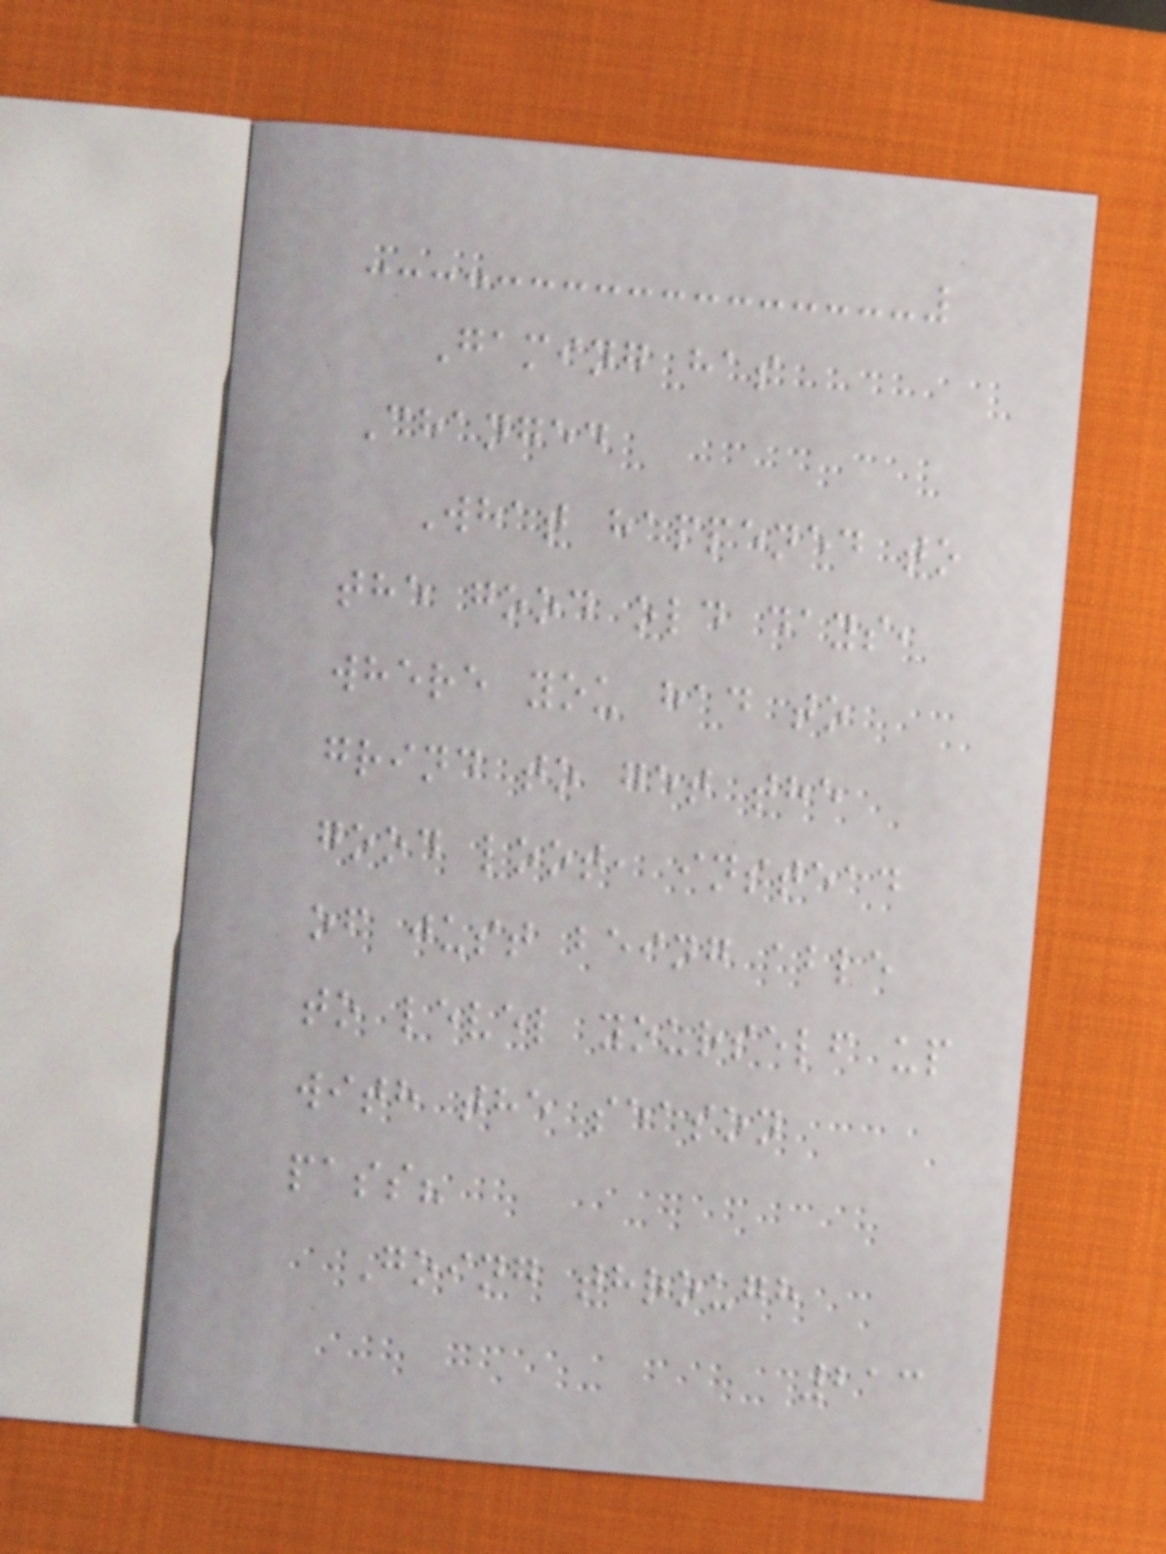Gaming has
Changed
What happened to
the good old days,
where you had to
grind to get the
good loot, instead
of just being able
to level yourself up
with the season
pass?
Going through
213
